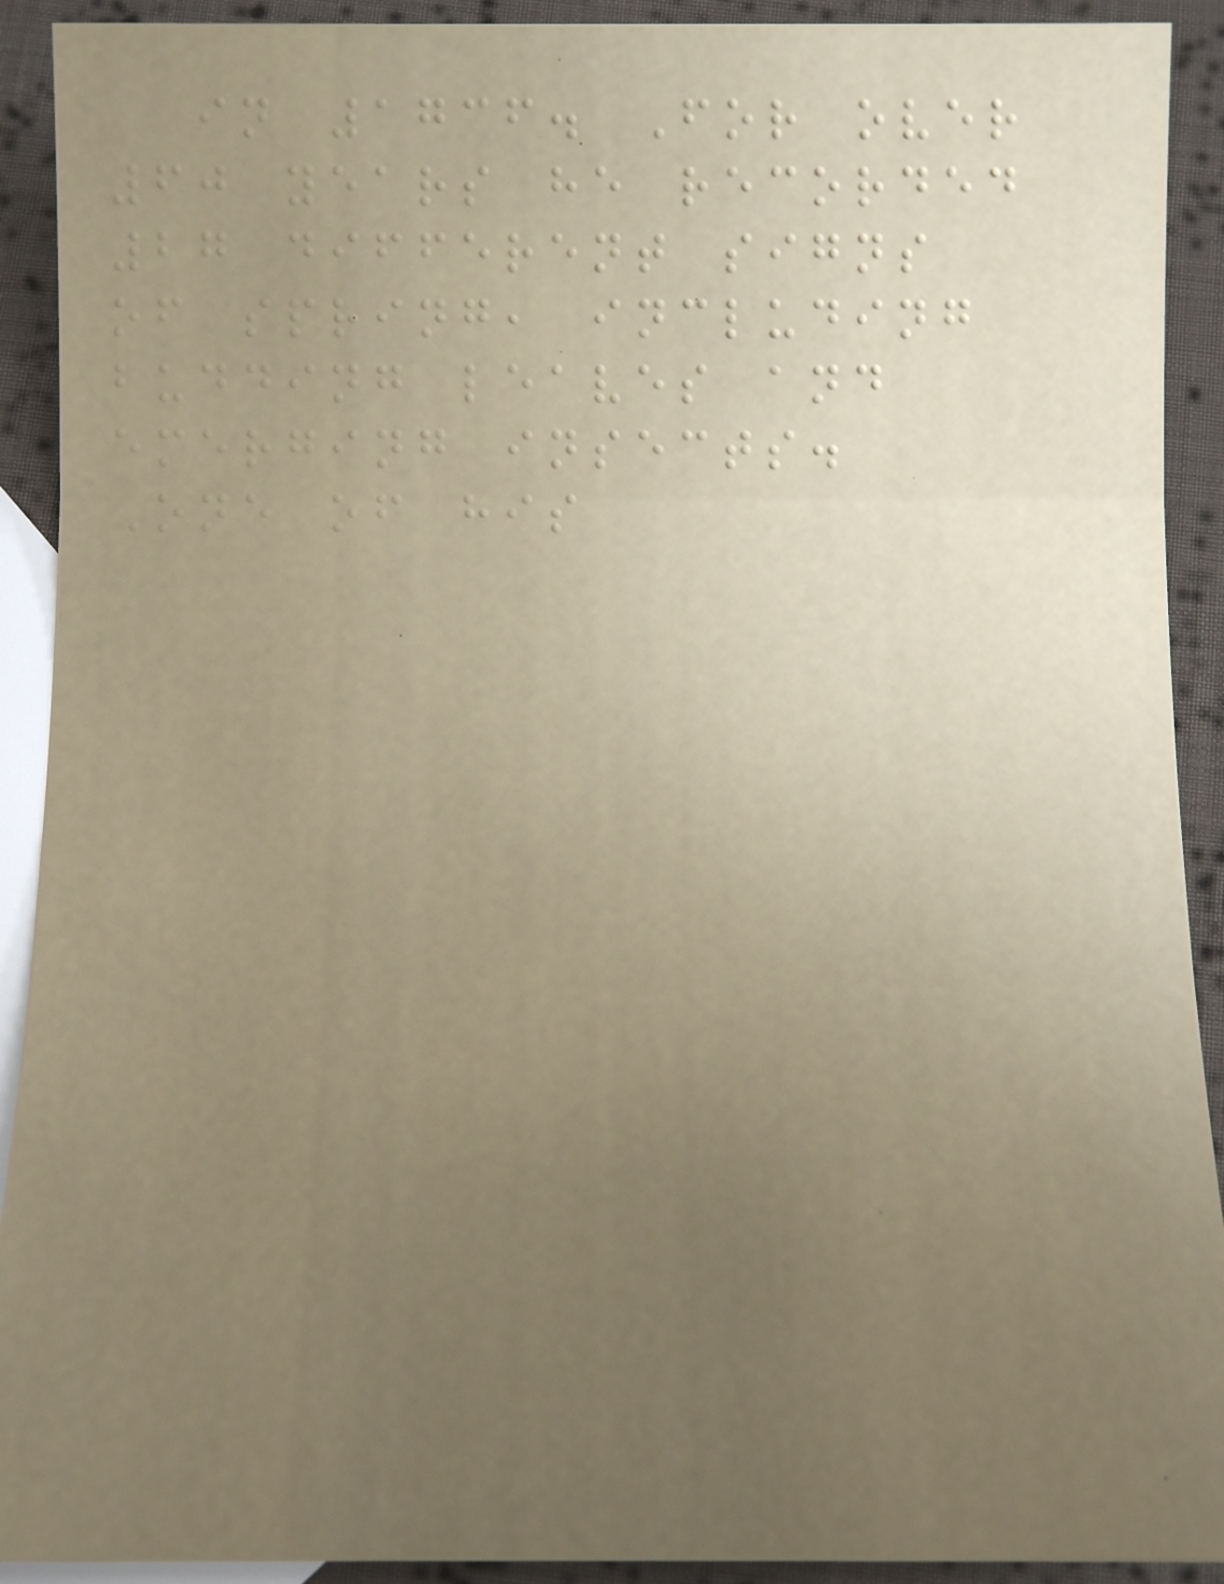in 1736. For over
60 years he recorded
27 different signs
of spring, including
budding leaves and
emerging insects.
One of his
